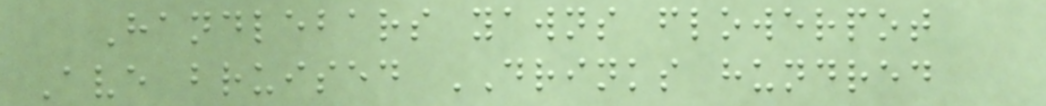Handlebars yawns flowerpot
Ave bruised DRINKS hundred
